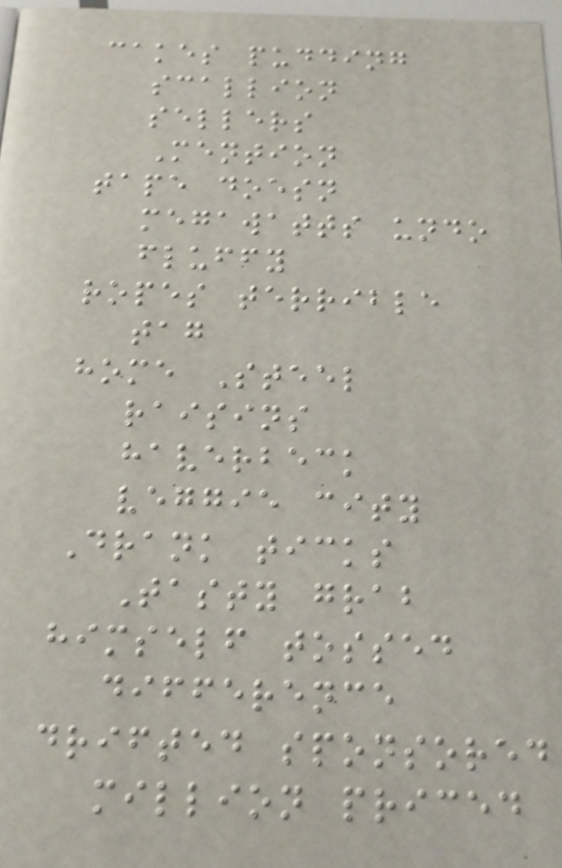cakes pudding
scallion
sellers
Mention
tape doesn
megawatts undo
fluffy
ropes terrible
tag
home Steel
raisins
haverbeck
veggie city
Drank ticks
Tasty grab
himself tossed
difference
drifted sponsored
million priced
